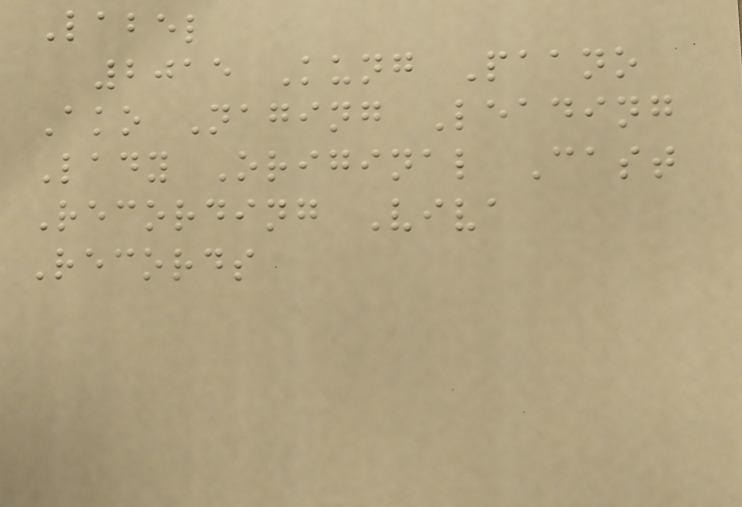Label
2015 Kung Paano
Ako Naging Leading
Lady Original Cast
Recording Viva
Records
